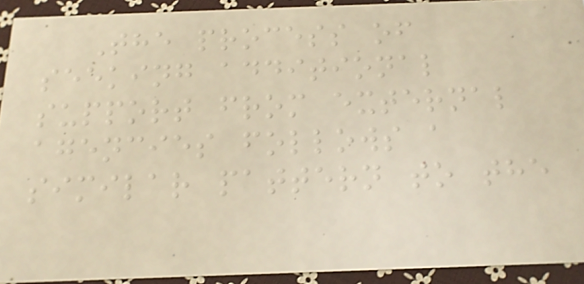The process of
seeking additional
support from external
agencies follows a
similar pattern to the
